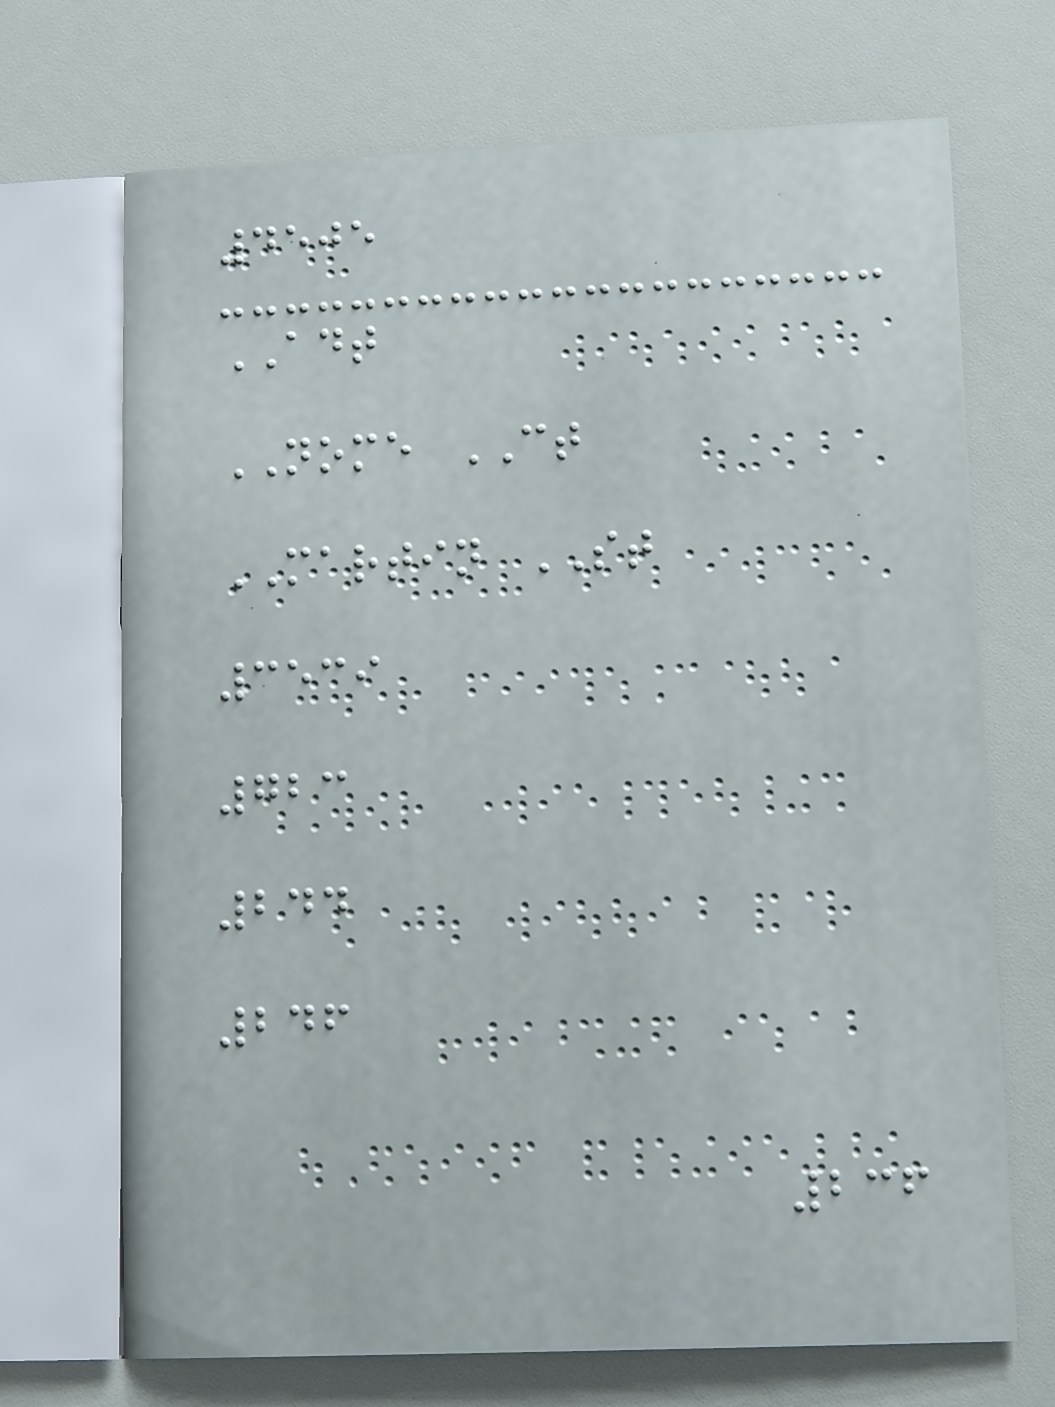4505
ADT
NOME CT
MARTIN ST
3539
723
244
246
236
